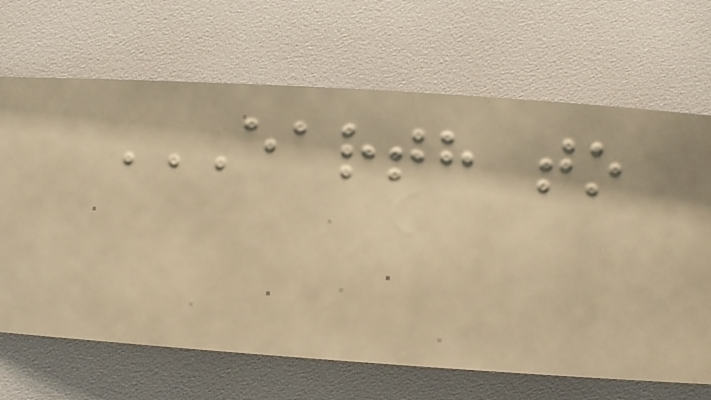EARTH TO
